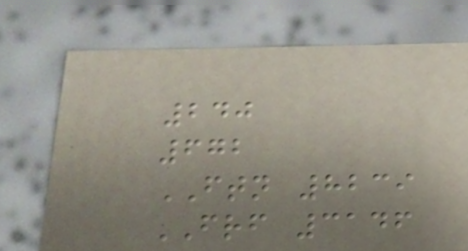240
672
FTN 8239
FRF 3146
